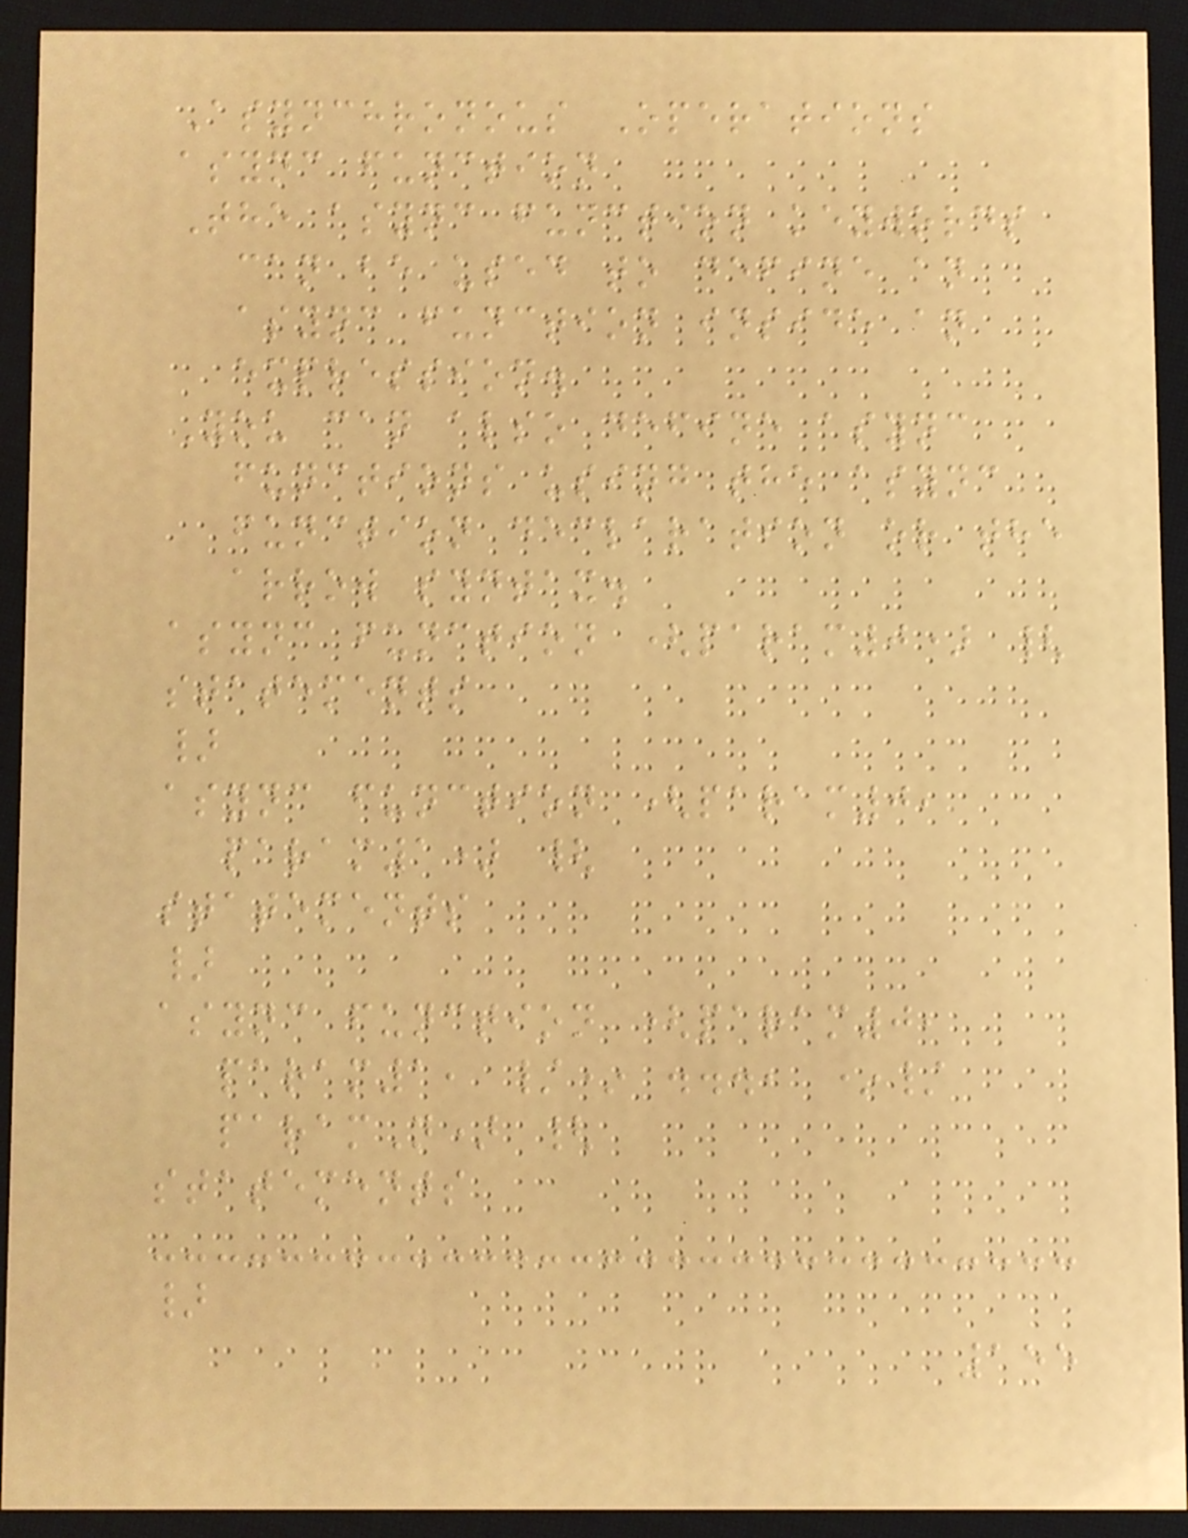Asynchronous Operations
async function
The async function keywords
can be used to define an
async function inside an
expression.
You can also define async
functions using the async
function declaration or the
arrow syntax.
async function (param0) {
statements
}
async function (param0,
param1) {
statements
}
async function (param0,
param1, /* ..., */
paramN) {
statements
}
155
